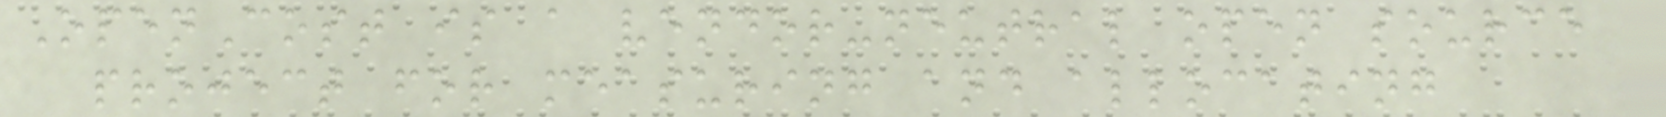OpenCost is a vendor-neutral open source
project for measuring and allocating
